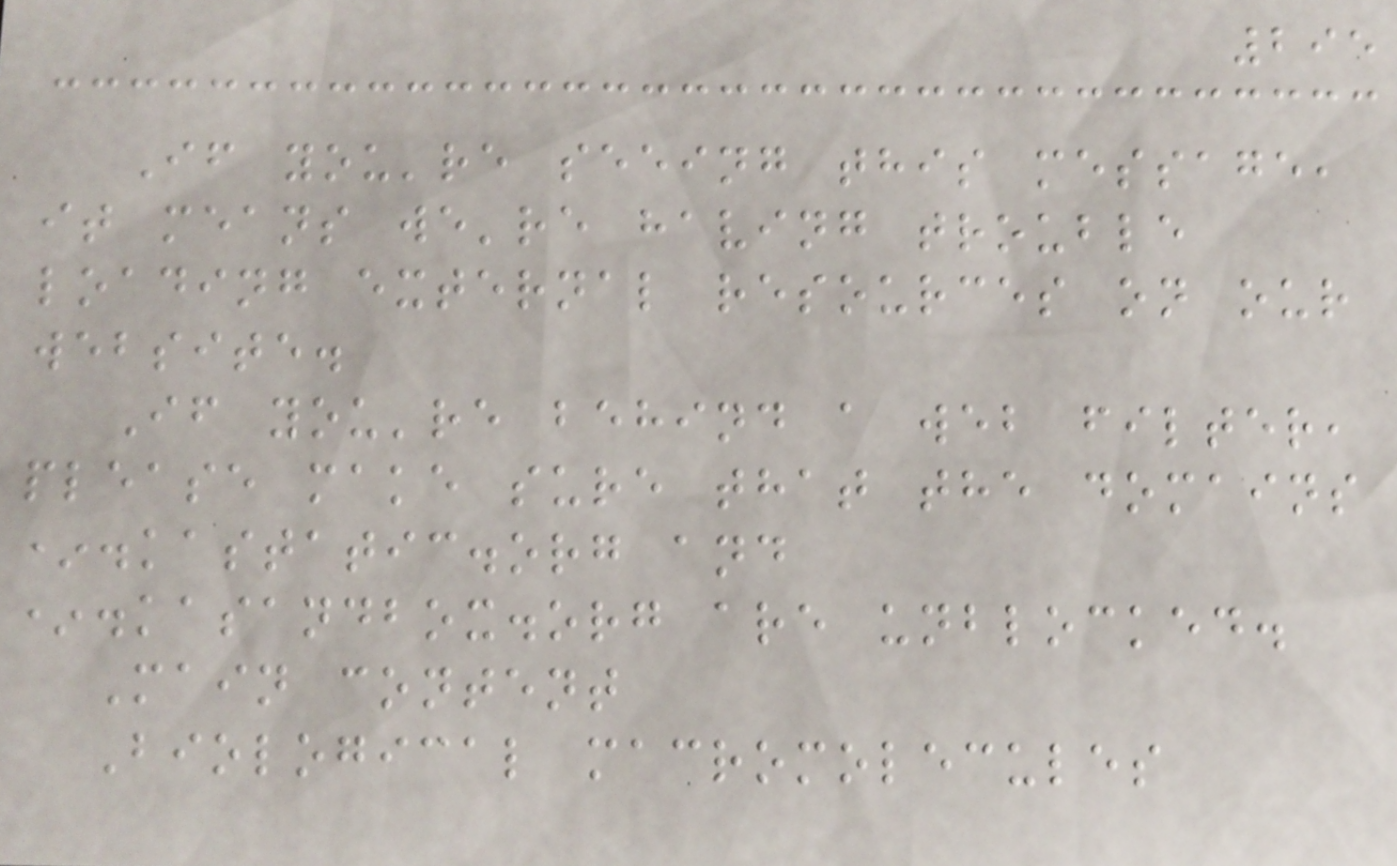295
If you're seeing this message,
it means we're having trouble
loading external resources on our
website.
If you're behind a web filter,
please make sure that the domains
*.kastatic.org and
*.kasandbox.org are unblocked.
Main content
Biological macromolecules
